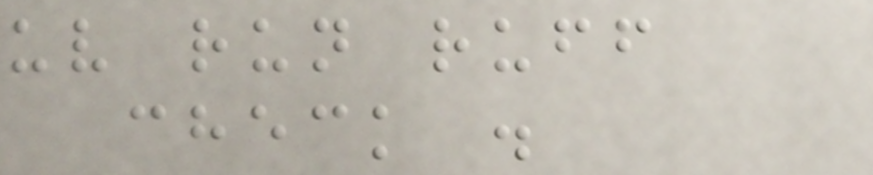uv run ruff
check .
